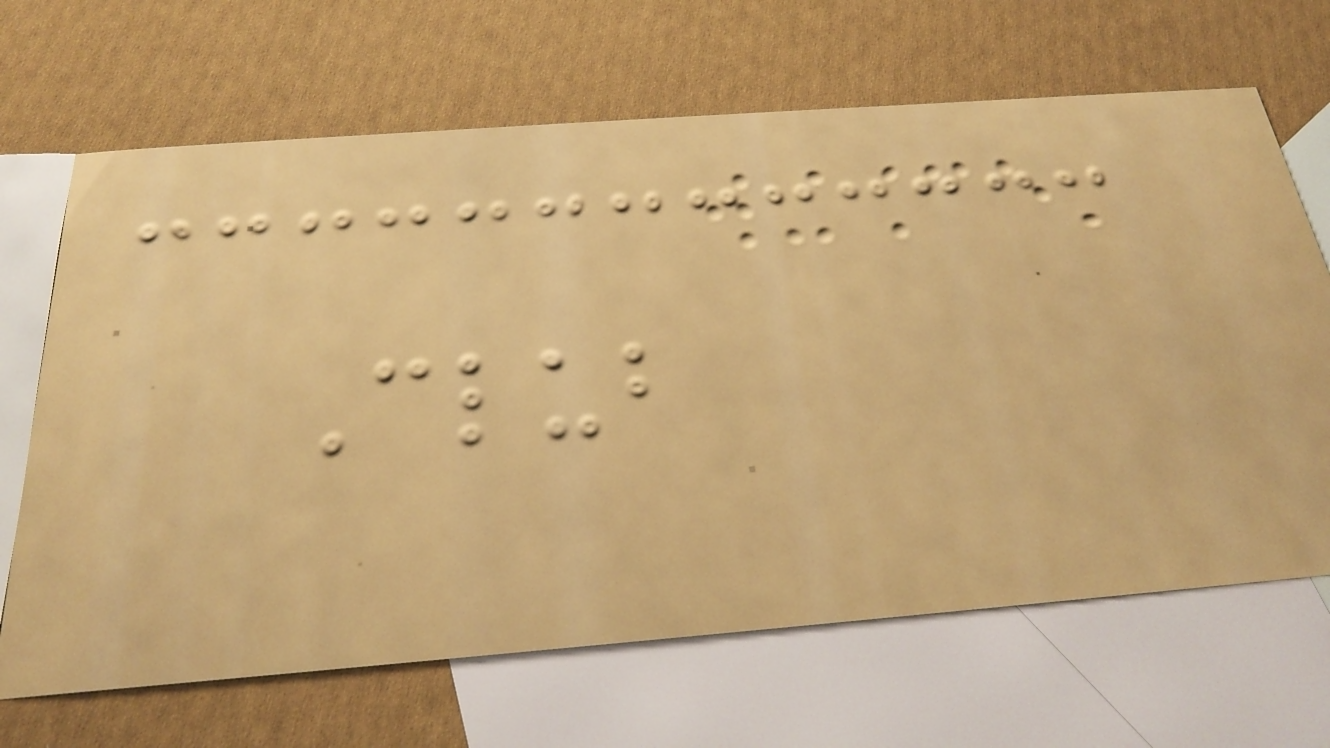Club
